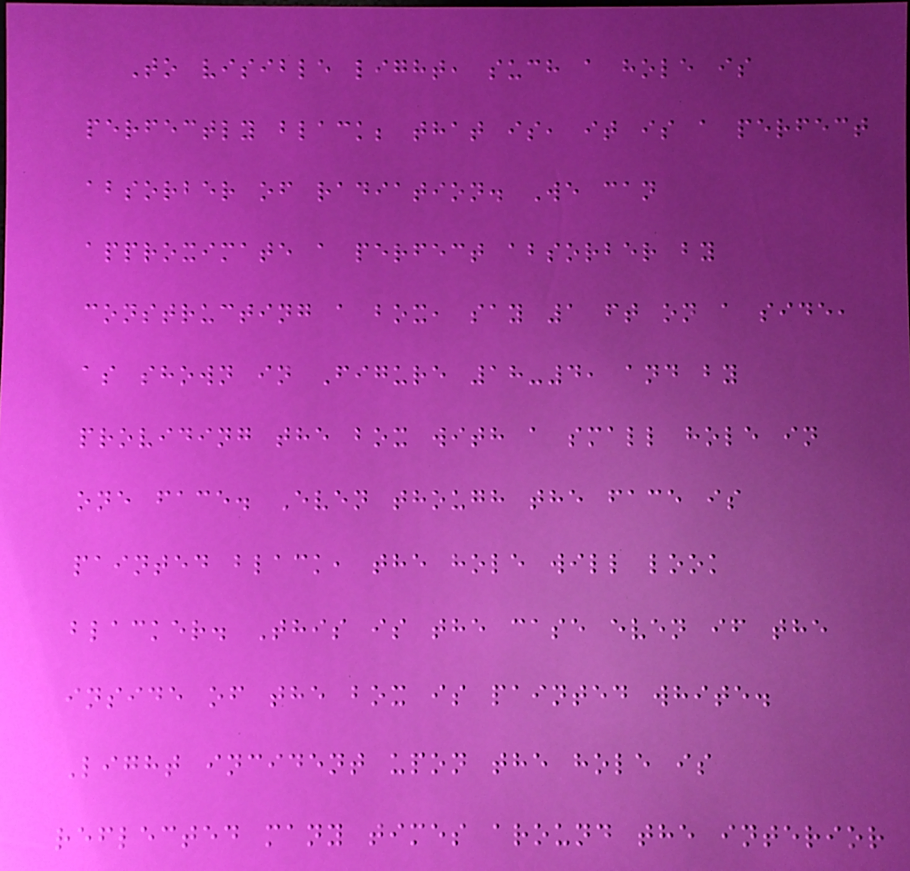To visible light, such a hole is
perfectly black; that is, it is a perfect
absorber of radiation. We can
approximate a perfect absorber by
constructing a box, say 1 ft on a side,
as shown in Figure 18-4, and by
providing the box with a small hole in
one face. Even though the face is
painted black, the hole will look
blacker. This is the case even if the
inside of the box is painted white.
Light incident upon the hole is
reflected many times around the interior
